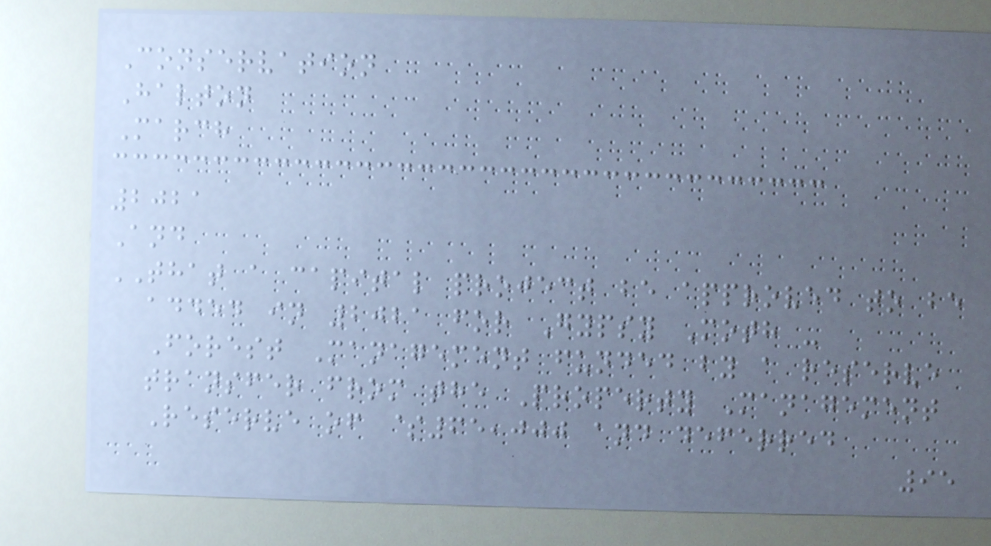Conservation
Halton
March
2021
And
THAT a capital project be approved to be
added in 2021 for Gypsy Moth -
Forest Management funded by a reserve
transfer from the Property Management
Reserve of $65,000 and deferred
95
